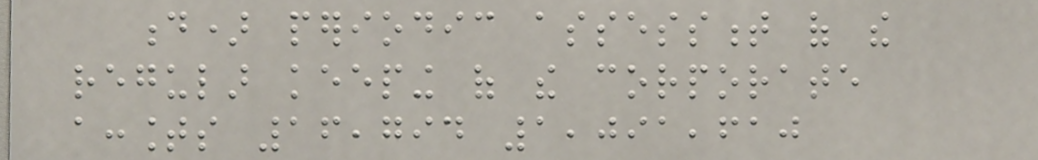d) periodic assessment of the
regular keeping of the corporate
accounts 16,794 1,091,610
